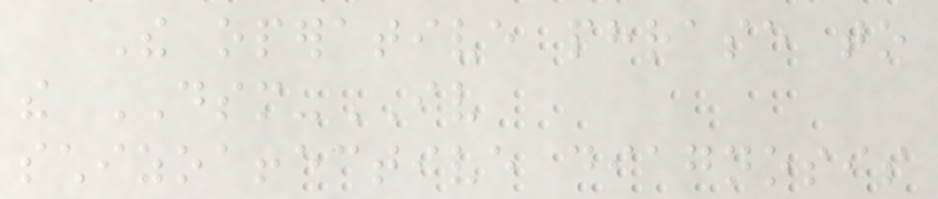The operative phrase to
the DSM-IV
schizoaffective diagnosis
